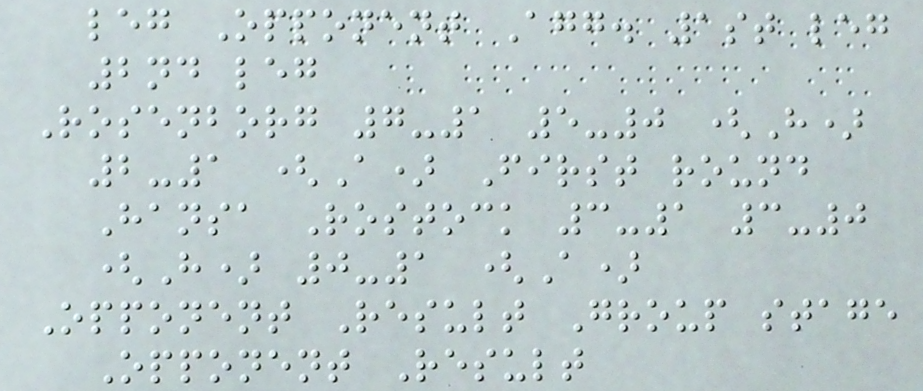leg Opponent Agg. 1st leg
2nd leg
Rosenborg 7-1 5-0 (H)
2-1 (A) First round
Hansa Rostock 3-1 3-0
(H) 0-1 (A)
Opponent Result Group stage
Opponent Result
